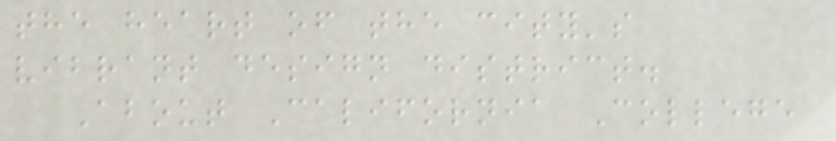the heart of the city's
vibrant design district.
About California College
